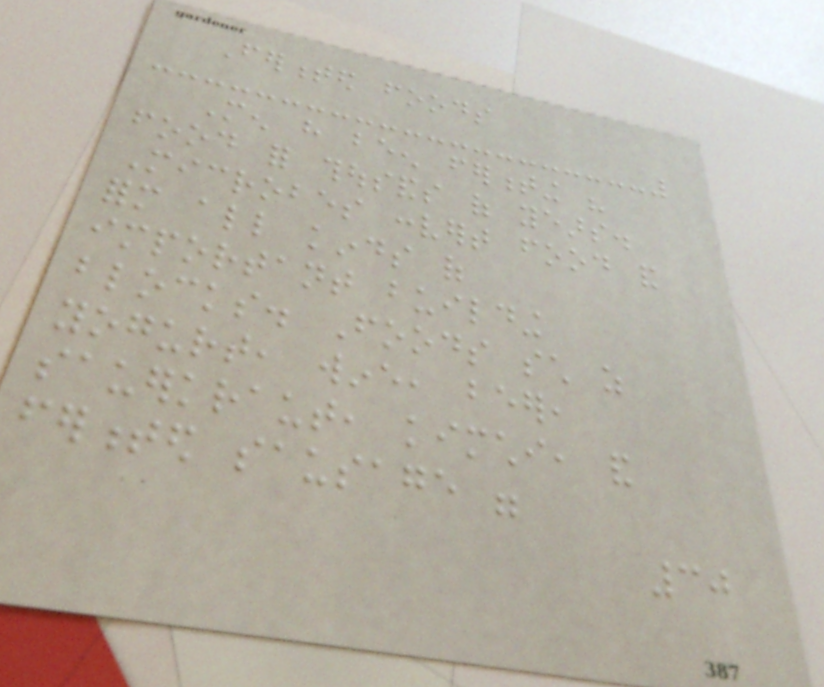Fermented foods
Men have been fermenting his
food for thousands of years.
Microbes convert food and
form all kinds of
important building
blocks. Foods such as
yogurt, wine, beer,
sauerkraut, kimchi, and
fermented sausage were
30
